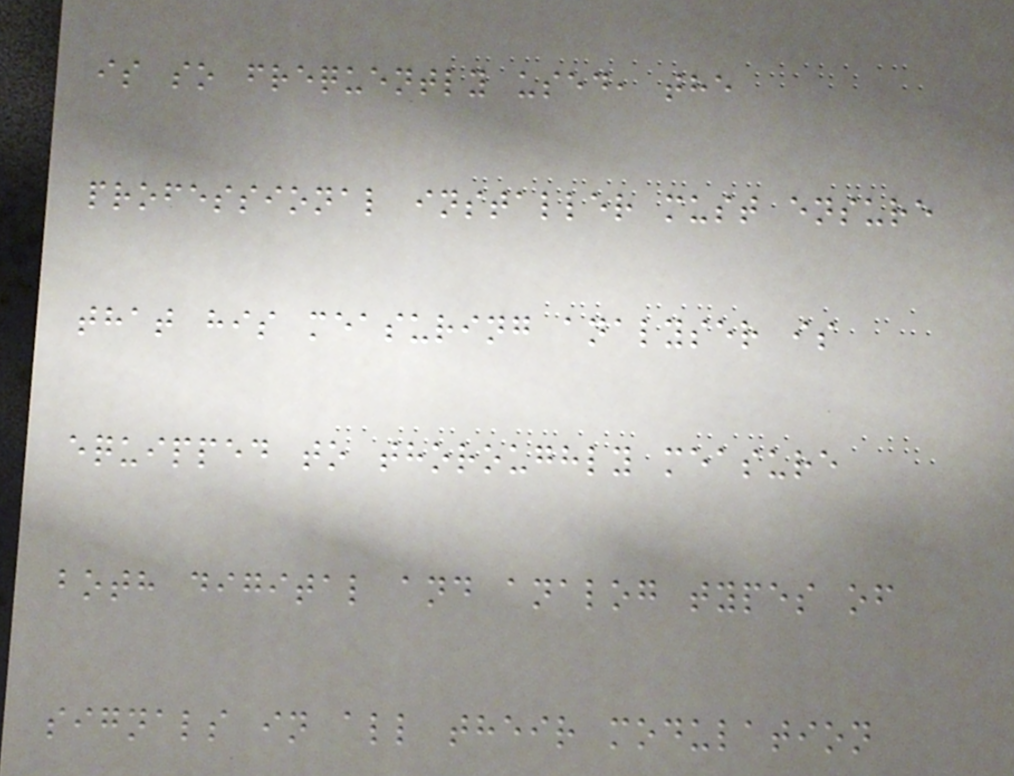is so frequently used, the
professional installer must ensure
that his measuring analyser is
equipped to thoroughly measure
both digital and analog types of
signals in all their modulation
